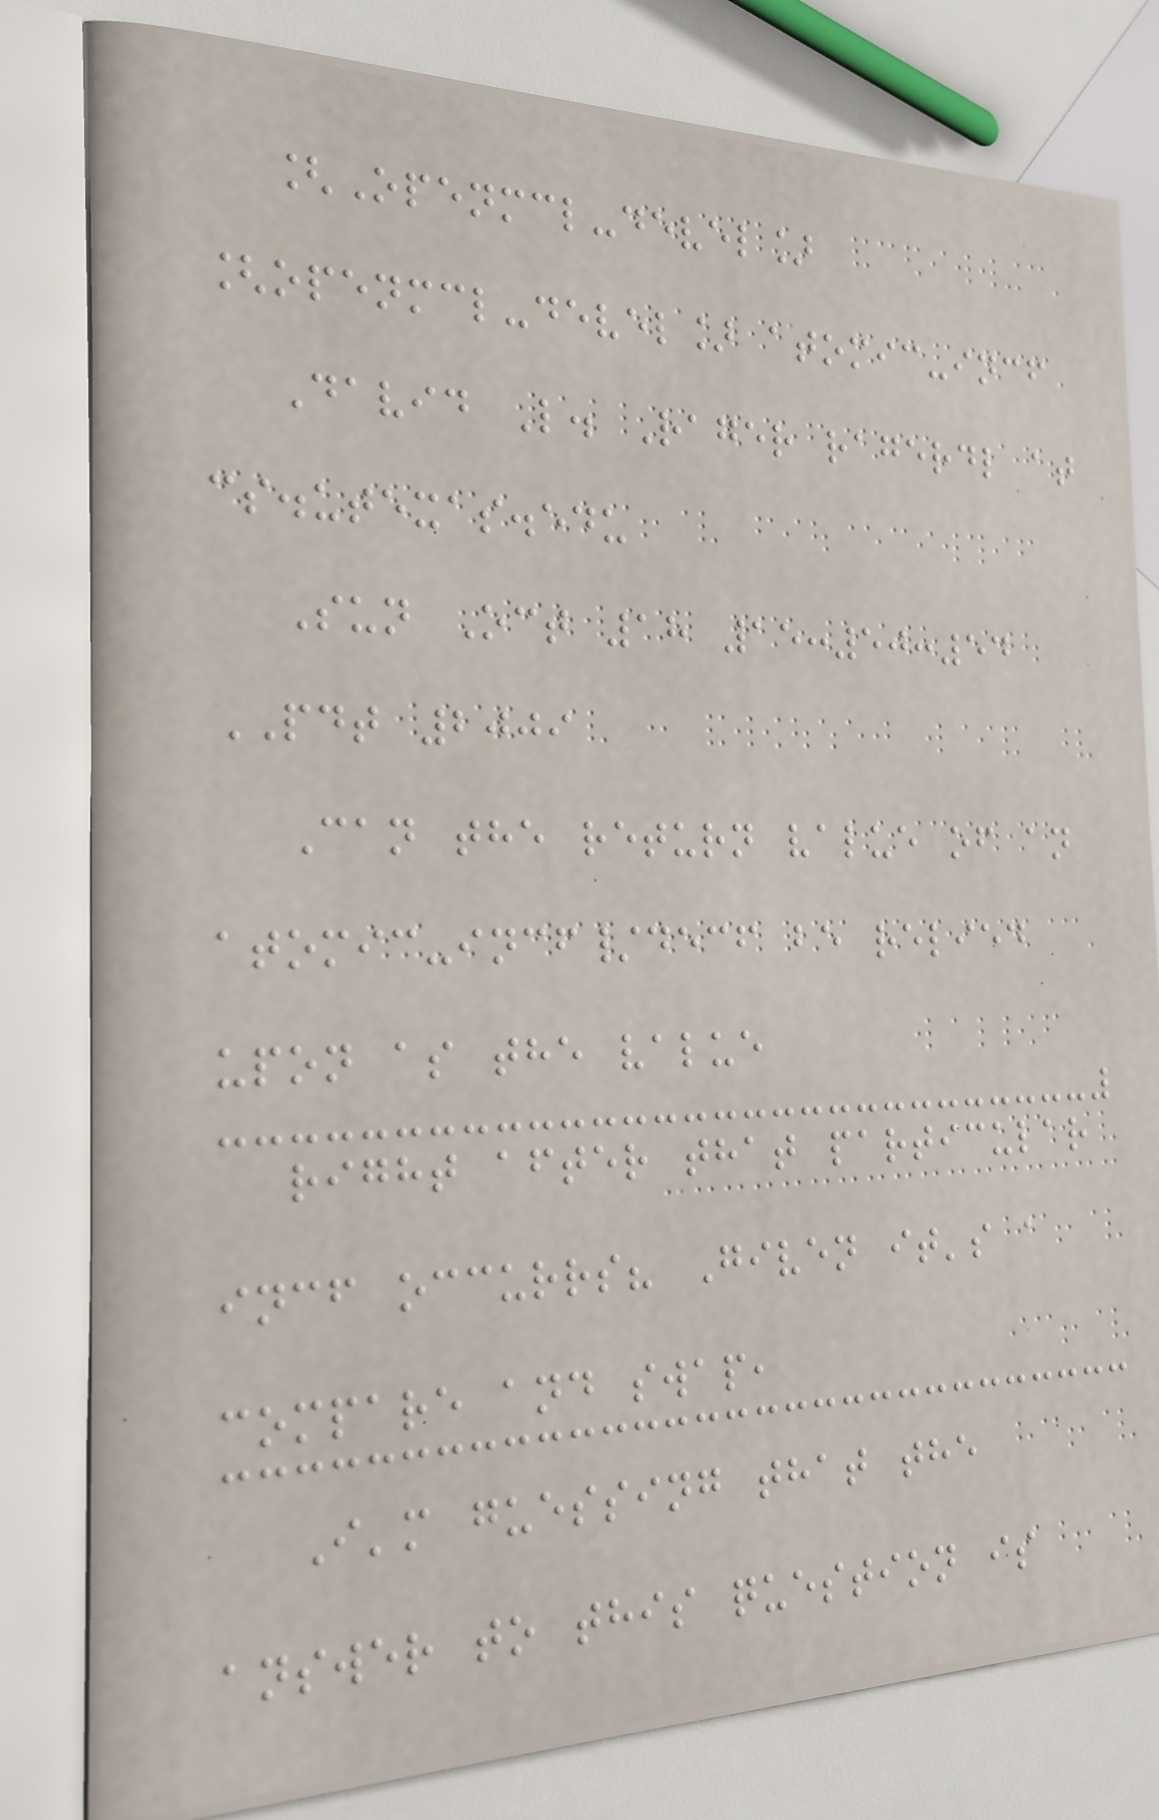[Openmcl-devel]
[openmcl-devel] atomic-incf
David L. Rager ragerdl at
cs.utexas.edu
Sun Oct 18 15:50:54
PDT 2009
Can the return value of an
atomic-incf/decf be relied
upon as the value
right after that particular
incf occurrs? Given it's a
compare and swap,
I'm guessing that the
answer to this question is
